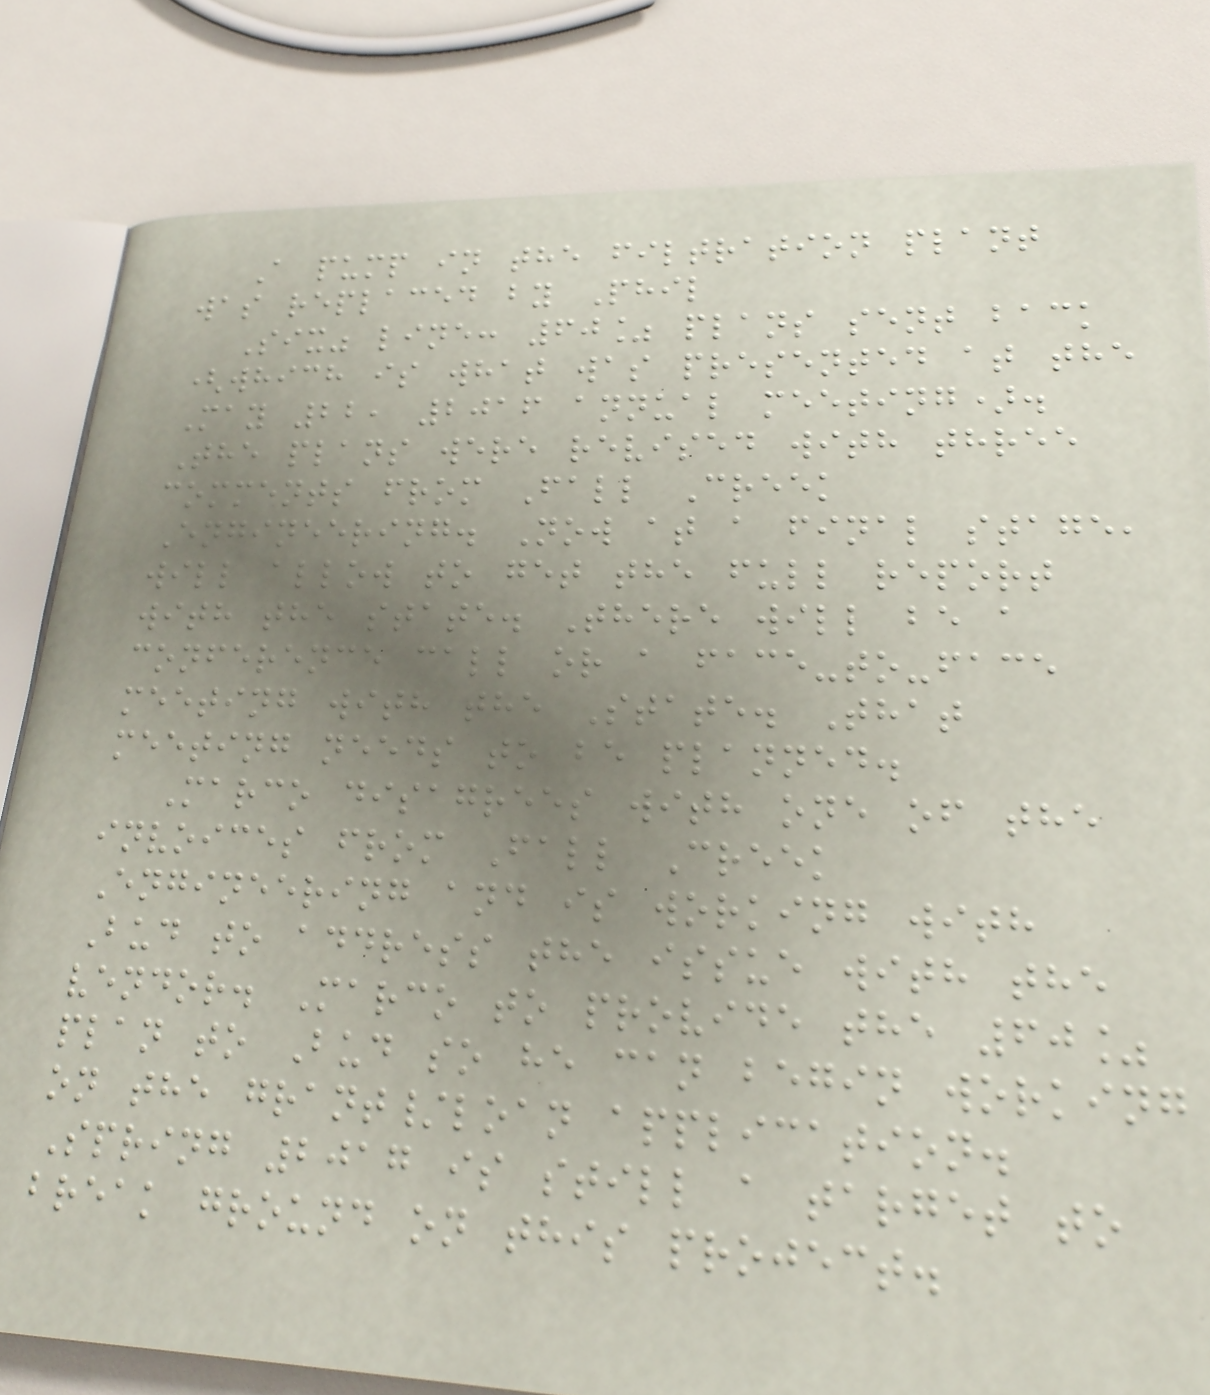A pump in the filtration plant
was replaced by Phil
Six" line: 60% plans sent back
(which is what was presented at the
May 22, 2016 annual meeting).
The plans were revised with three
comments from Fall Creek
Engineering. Now at a final stage,
will allow to get the full report
with the state. There will be a
conference call or a face-to-face
meeting with the State. That
meeting needs to be planned.
Marco disagrees with one of the
invoices from Fall Creek
Engineering and is working with
Bud to address the issue with the
vendor. Marco to provide the 60%
plan to Bud so he can begin working
on the grant/loan application.
Spring 2017 is still a target to
break ground on this project.
